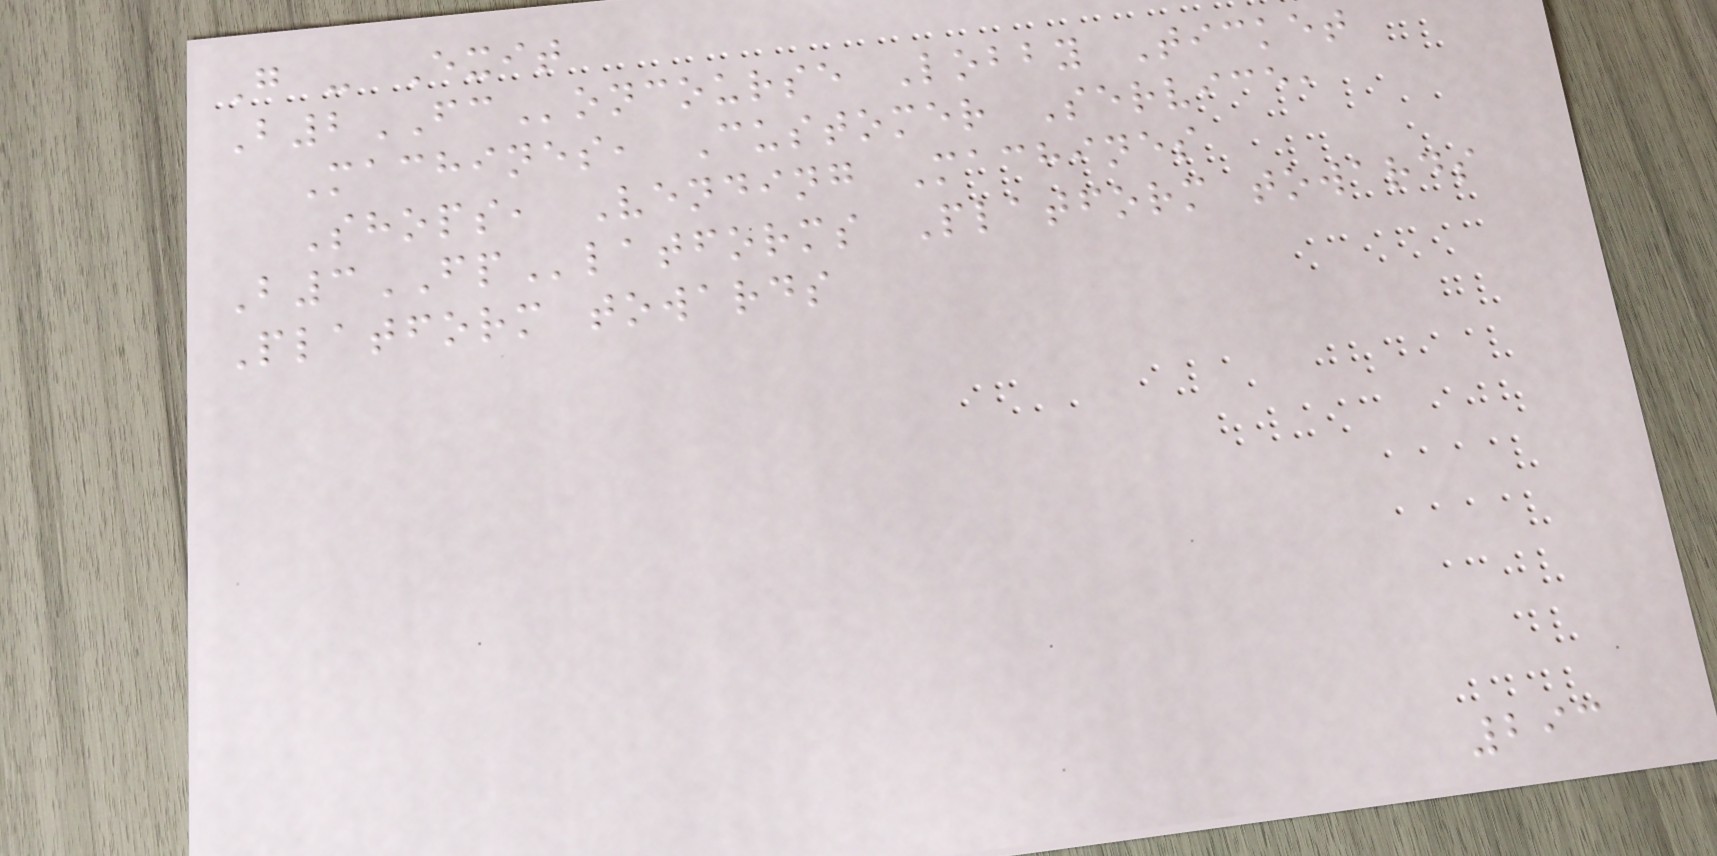G - Exit
B2FConcourse Lobby Ticket
Machines, Customer Service,
Shops, Vending Machines
B3FPlatforms Platform towards
Platform towards
293
